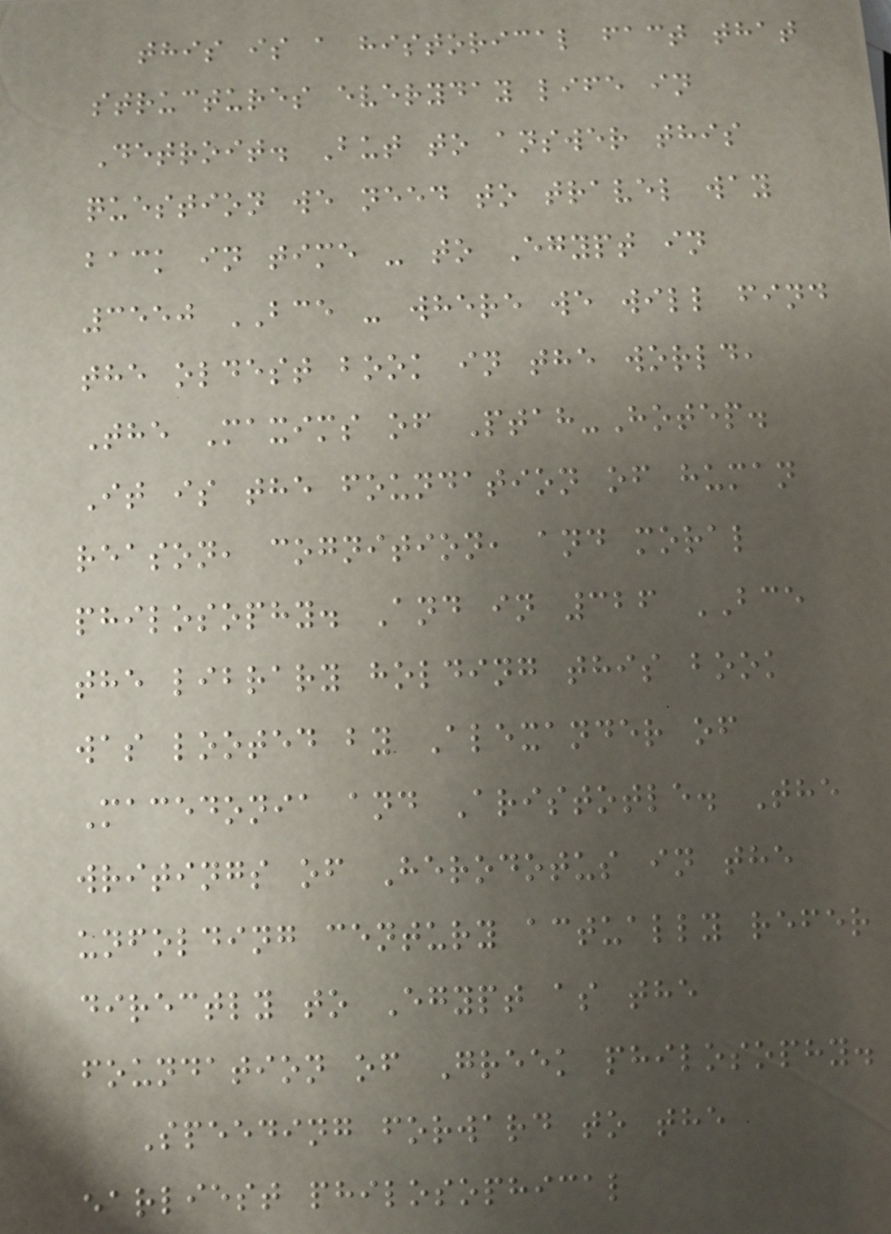this is a historical fact that
structures everyday life in
Detroit. But to answer this
question we need to travel way
back in time - to Egypt in
3550 BCE - where we will find
the oldest book in the world,
The Maxims of Ptah-Hotep.
It is the foundation of human
reason, cognition, and moral
philosophy. And in 326 BCE
the library holding this book
was looted by Alexander of
Macedonia and Aristotle. The
writings of Herodotus in the
unfolding century actually refer
directly to Egypt as the
foundation of Greek philosophy.
Speeding forward to the
earliest philosophical
